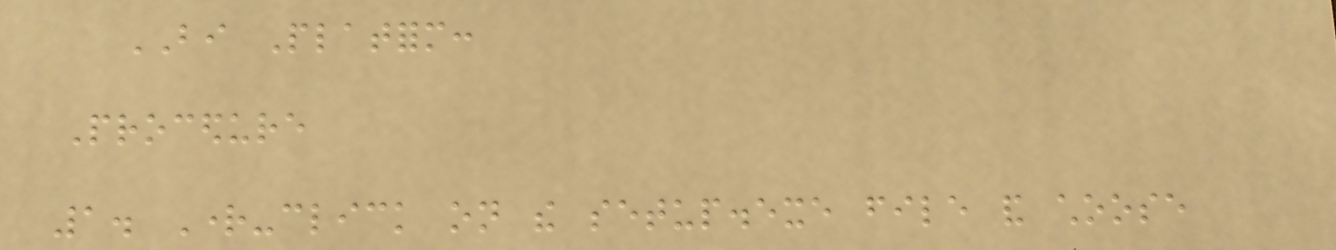BI Platform:
Procedure
1. Right-click on the setup.exe file and choose
